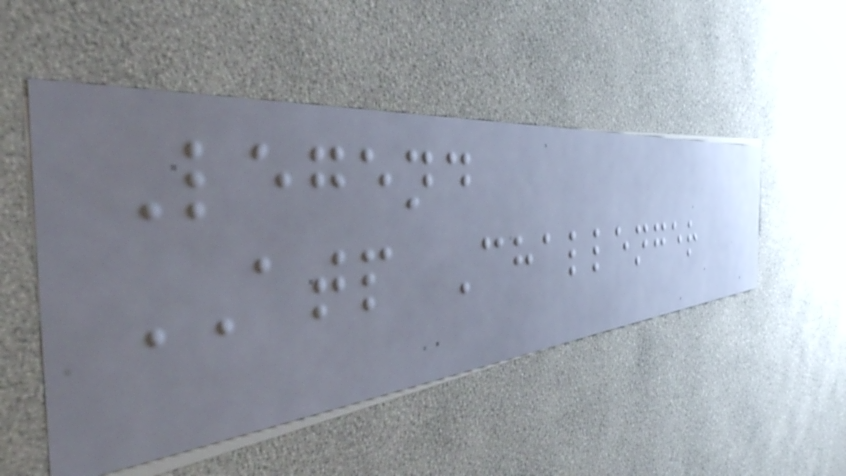Legend
ATP Challenger
